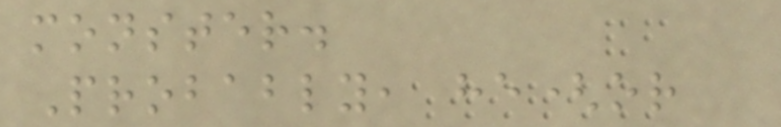monster.
Probably, he(or
